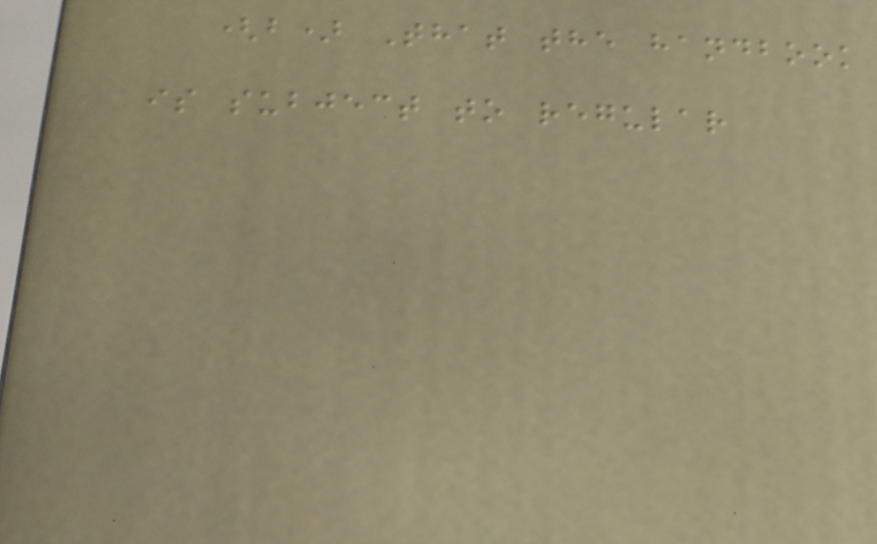(b) That the handbook
is subject to regular
